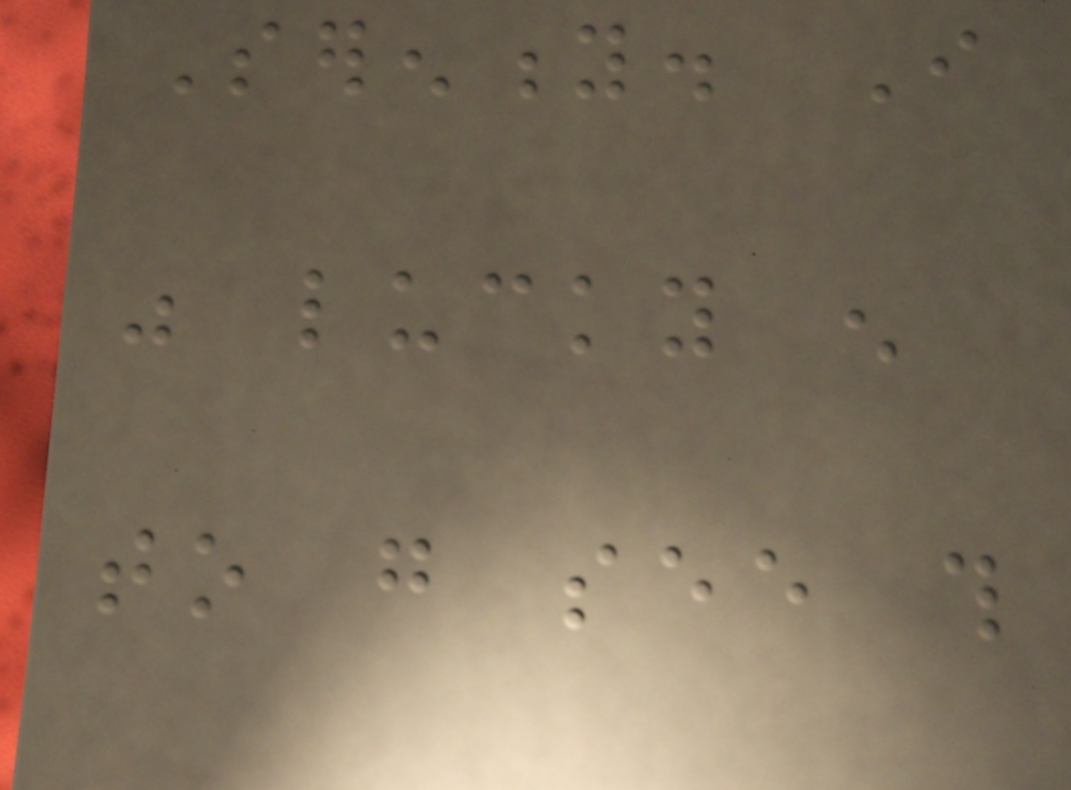Serenity. I
was lucky enough
to go see this
